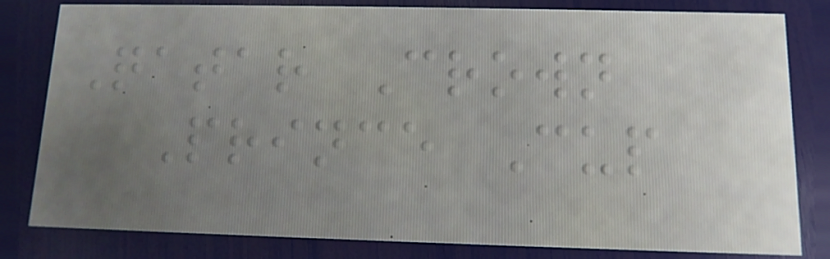Qatar Crown
Prince Cup
